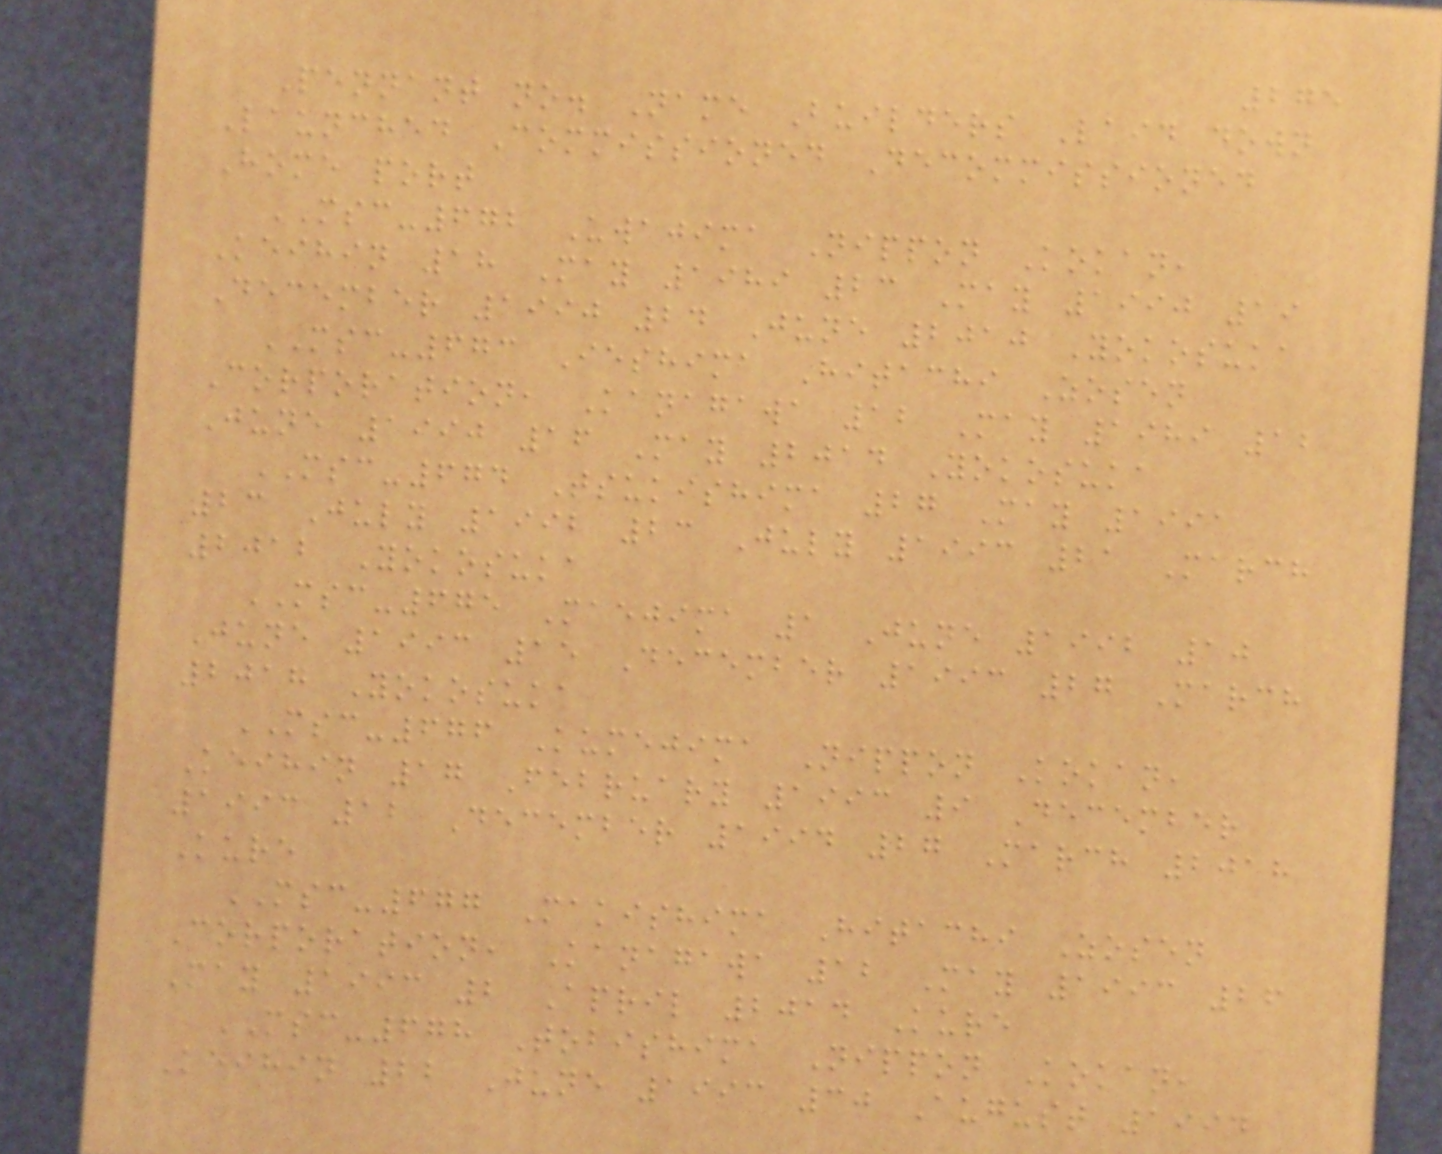275
Pennant no. Name Builders Laid down
Launched Commissioned Decommissioned
Home port
MSC-672 Uwajima Nippon Kokan,
Keihin 18 May 1989 23 May 1990 19
December 1990 24 June 2010 Yokosuka
MSC-673 Ieshima Hitachi Zosen
Corporation, Kanagawa 12 May 1989 12
June 1990 16 May 2014 Yokosuka
MSC-674 Tsukishima 27 May 1991
23 July 1992 23 July 1993 21 March
2012 Yokosuka
MSC-675 Maejima 1 June 1992 10
June 1993 15 December 1993 27 March
2017 Yokosuka
MSC-676 Kumejima Nippon Kokan,
Keihin 17 February 1993 9 December
1993 12 December 1994 27 March 2018
Kure
MSC-677 Makishima Hitachi Zosen
Corporation, Kanagawa 12 May 1993 26
May 1993 2 April 2014 Kure
MSC-678 Tobishima Nippon Kokan,
Keihin 22 June 1993 30 August 1994
